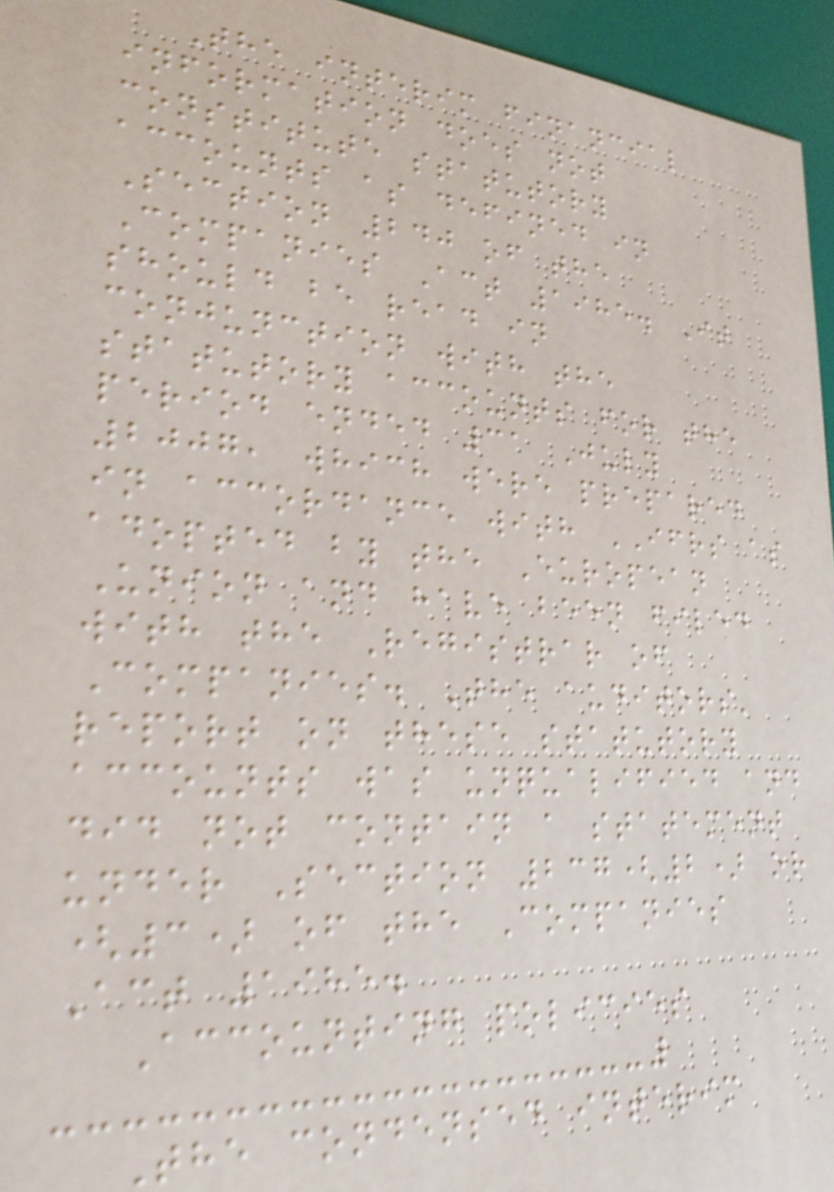The interim financial
information does not
constitute statutory
accounts as defined in
Section 240 of the
Companies Act 1985. It
should be read in
conjunction with the
statutory accounts for the
period ended 31 July
2007, which were prepared
in accordance with IFRS as
adopted by the European
Union and have been filed
with the Registrar of
Companies. The auditors'
report on these statutory
accounts was unqualified and
did not contain a statement
under Section 237(2) or
(3) of the Companies
Act 1985.
Accounting policies
The condensed interim
